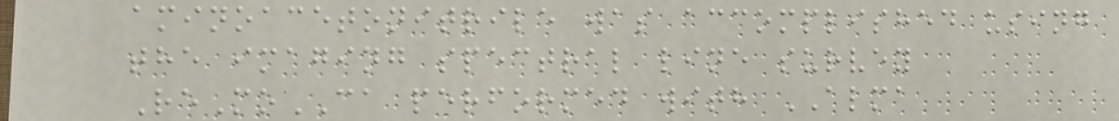aminoacetonitrile was accomplished using
the imaging spectral line survey
ReMoCA performed with ALMA
